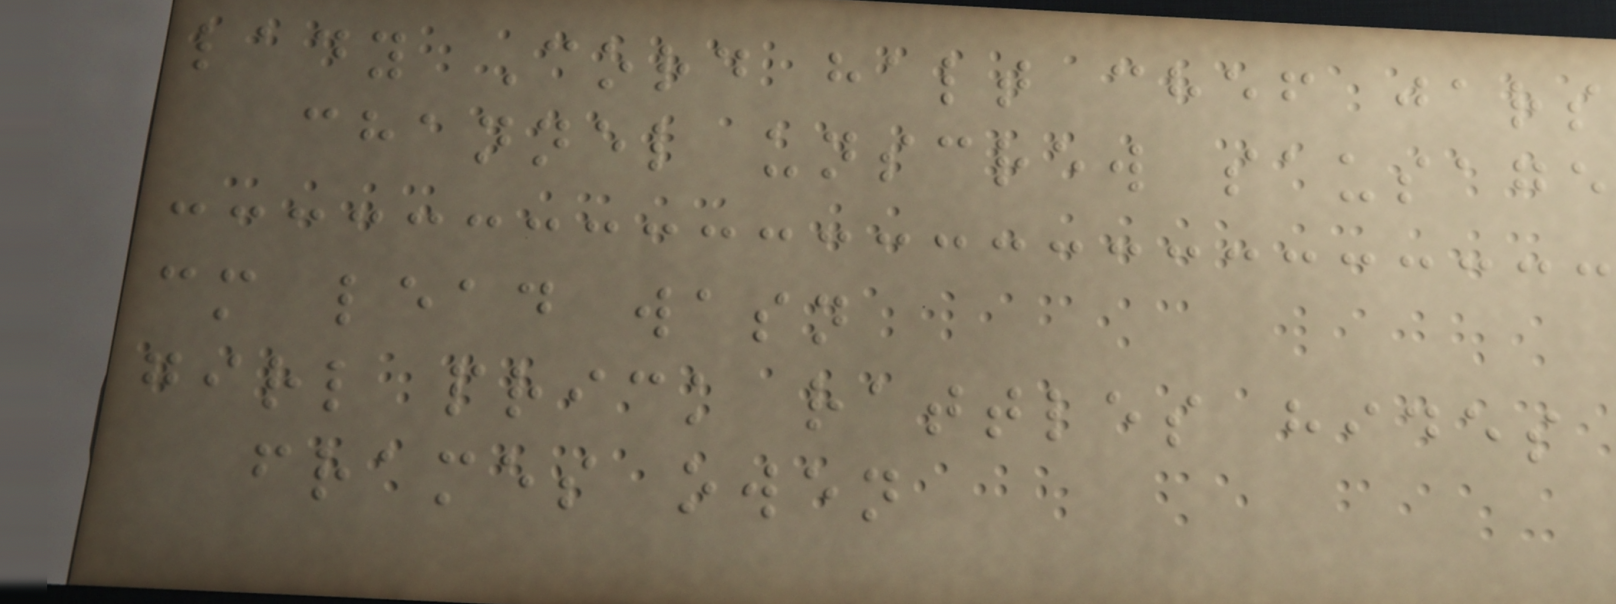lady Cord halt chef jars
channel unscrew sausage
cm lead wasn
girl prick rattles hides
frames owen
